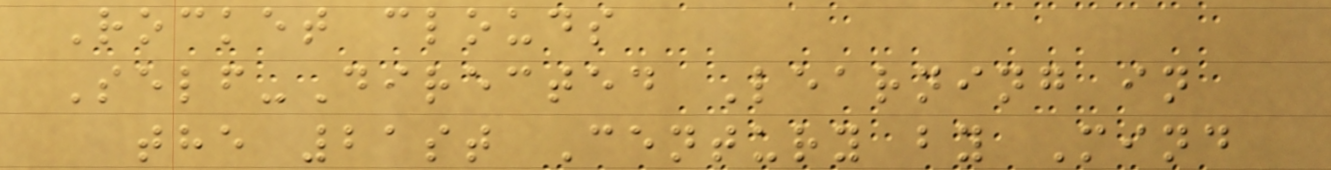Rocket clouds
Self-Directed Learning in
the 21st Century by Mind
